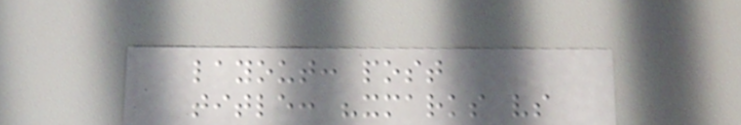layout: post
title: "xmarks vs
